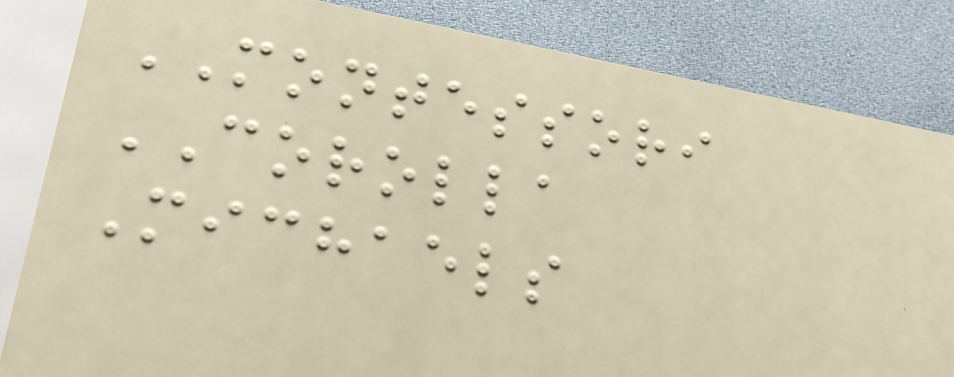MONTESSORI
COROLLA
Michaels
